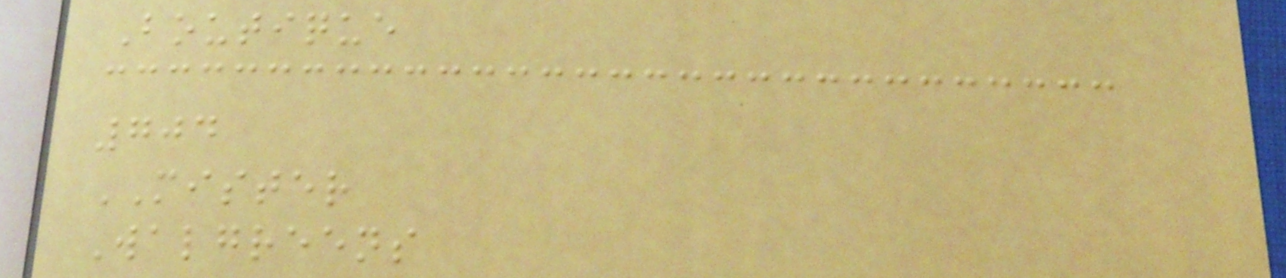Boutique
704
MISTER
Walgreens
